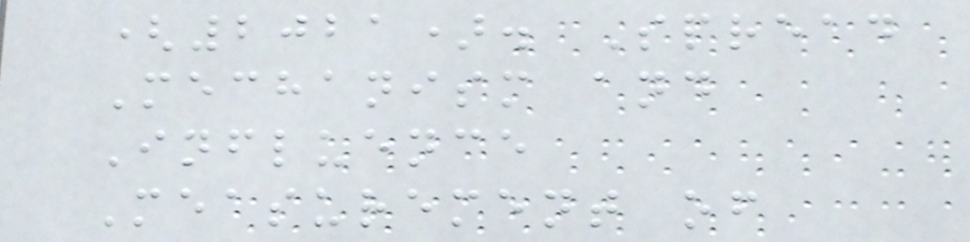(2021). Spread
Mechanism and
Influence
Measurement of
